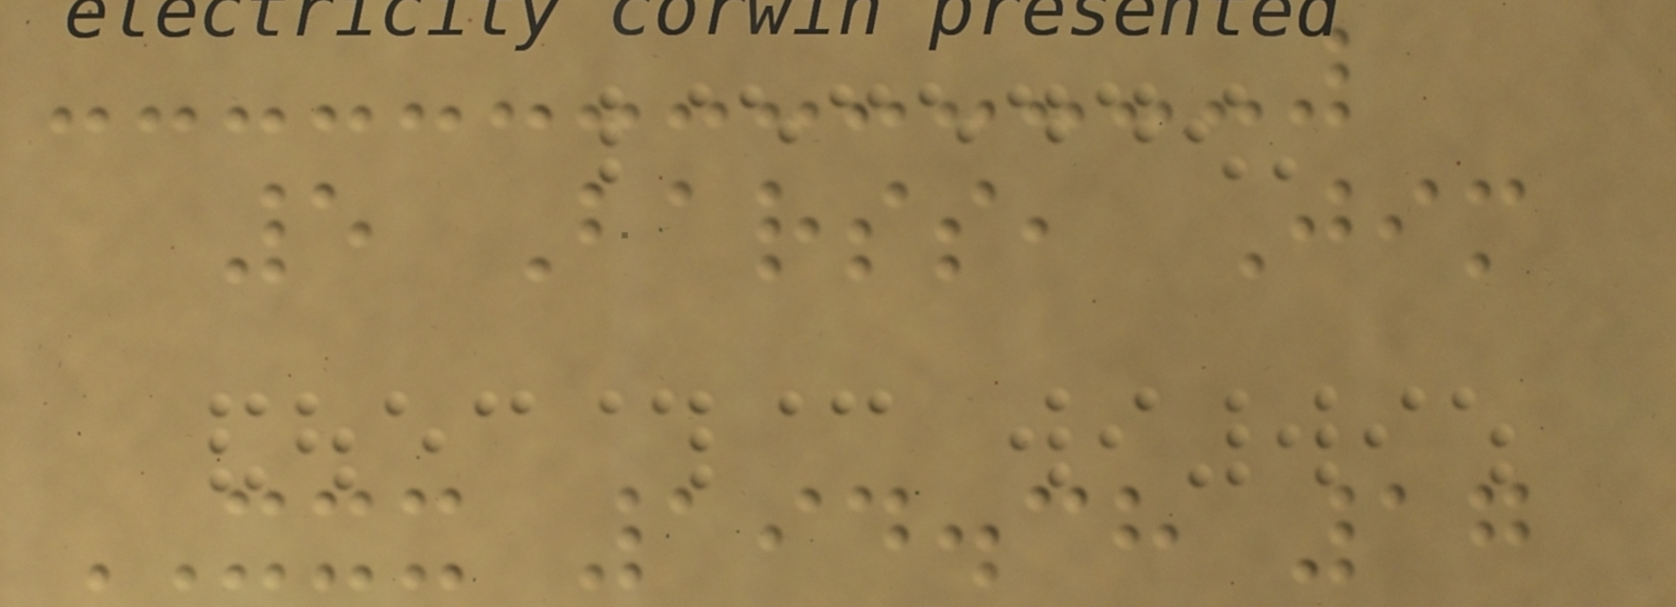5 Barss, Jim
XXX 194.38 17
